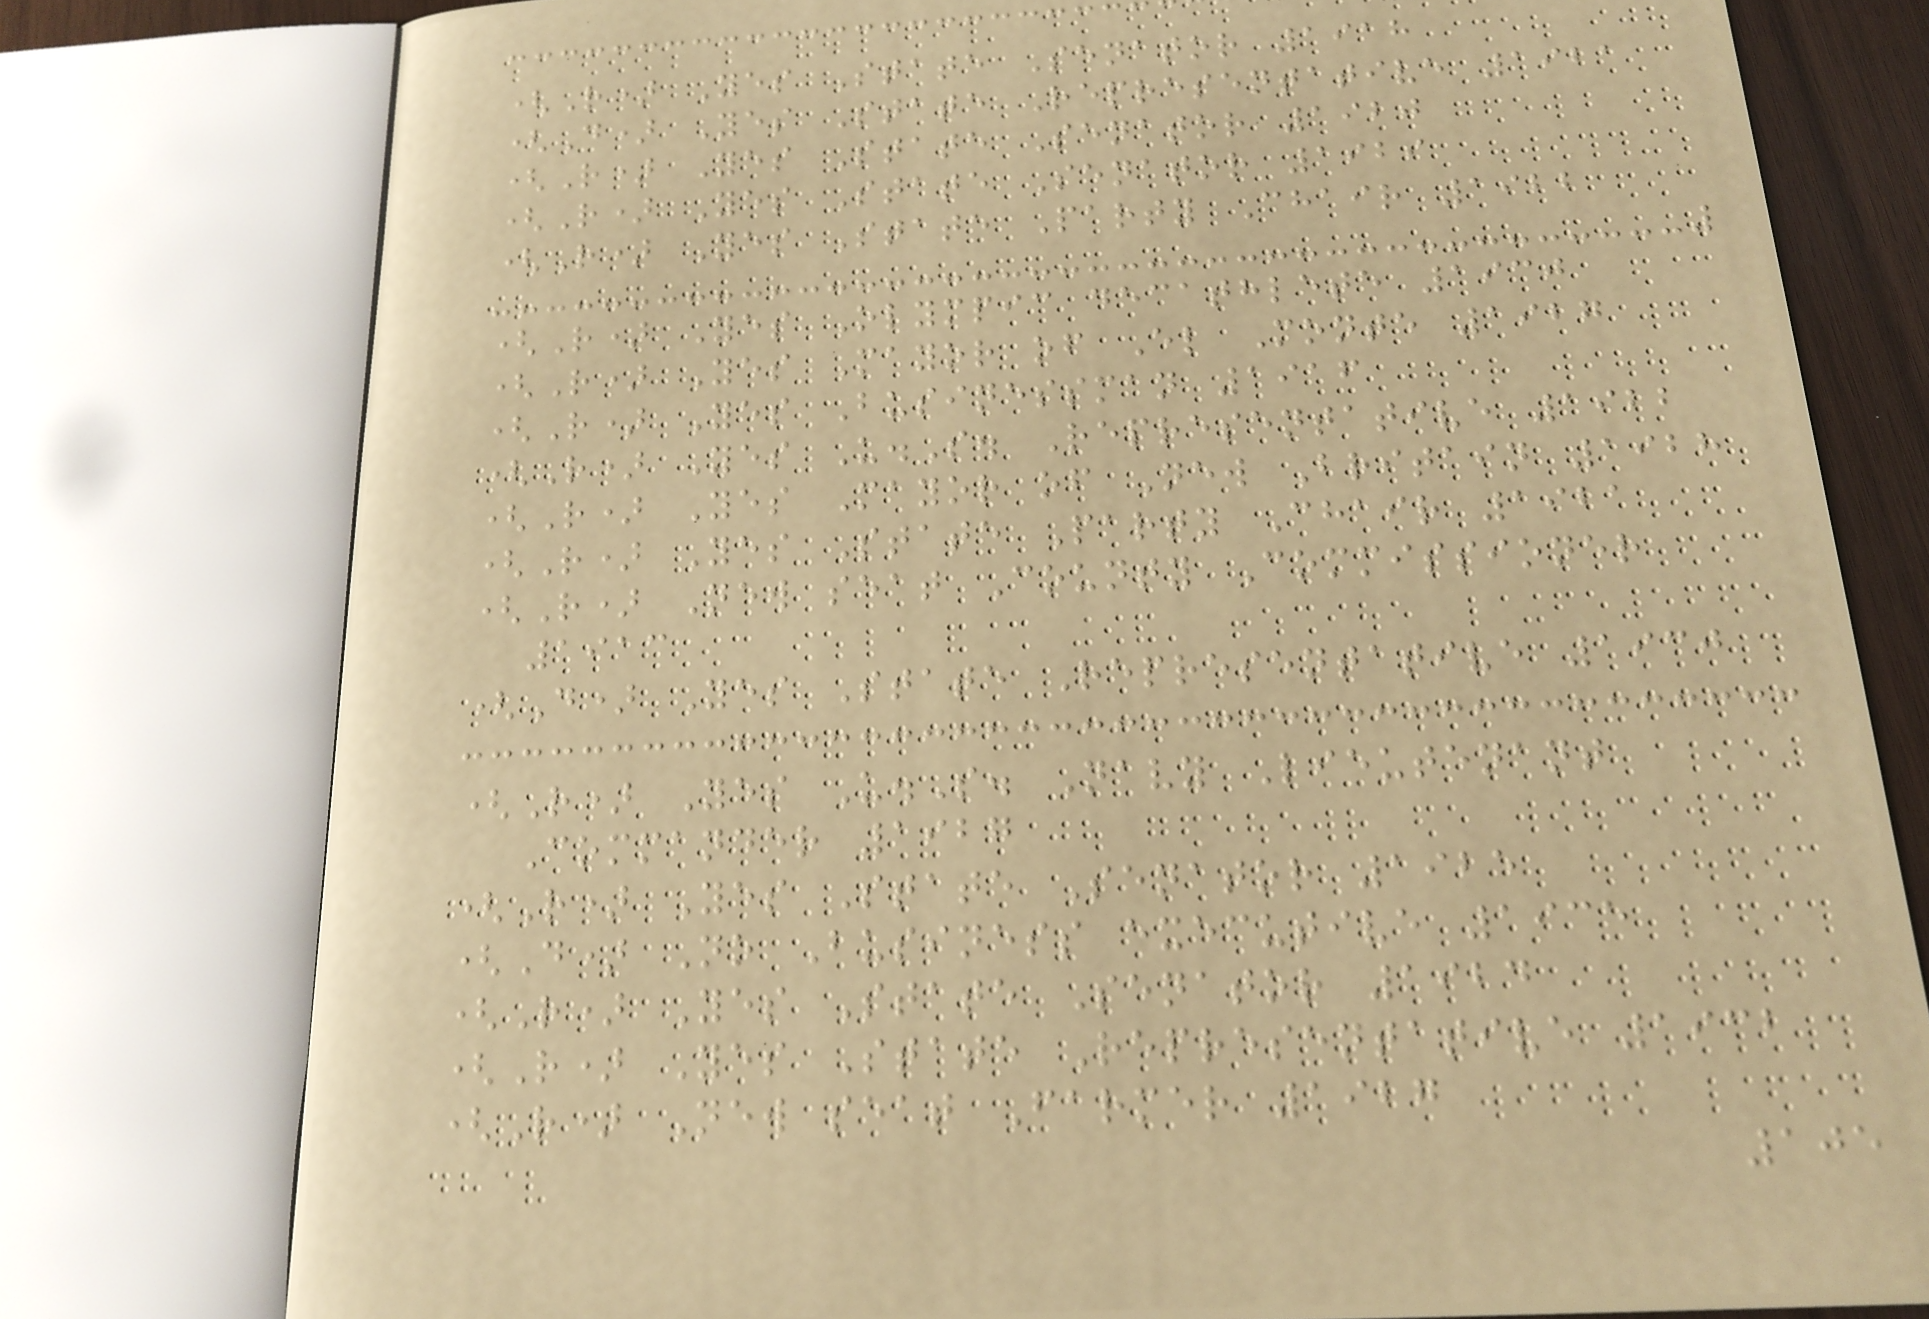(R) Yes State Senator 1918
(D) Yes State Representative 1921
(R) Yes State Senator 1920
(R) Yes State Senator 1929
(R) Yes State Party Chair 1922
(R) Yes Olympic decathlete 1930
(R) Yes Mayor of El Monte 1927
(R) Yes Businessman 1916
(R) Yes U.S. Representative 1922
(R) Yes Mayor of New Britain 1928
(R) Yes State Party Chair 1921
(R) New seat County Commissioner
1913
(D) Yes State Representative 1930
(R) Yes U.S. Navy Lieutenant
Commander 1927
(R) Yes State Senator 1925
(D) No Business executive 1935
(R) Yes State Senator 1924
(R) Yes State Representative 1932
(R) New seat Farmer 1927
105
